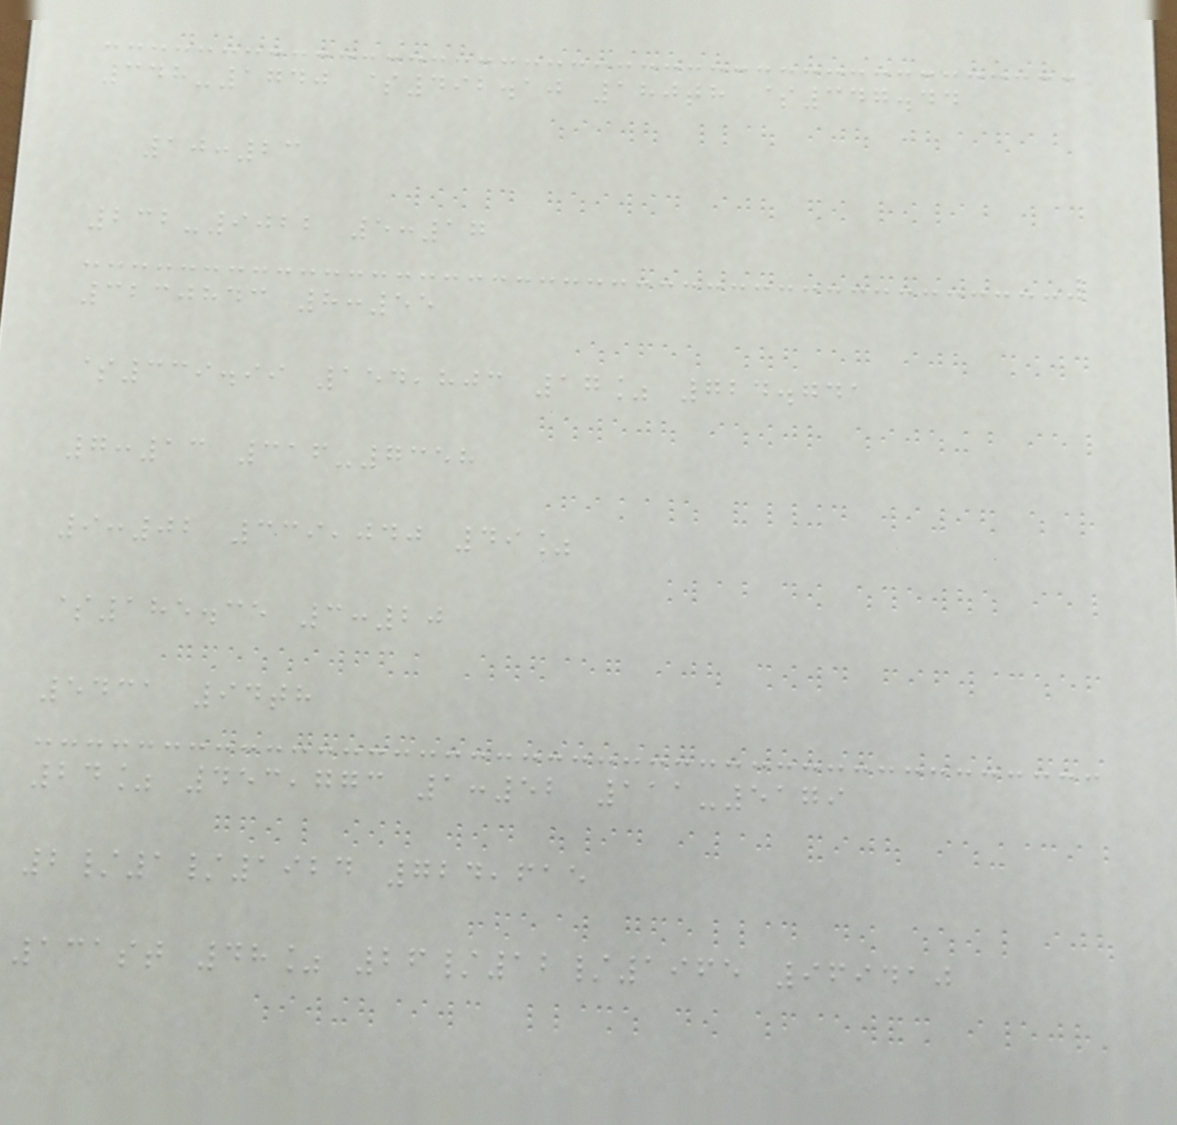348-1740 $492.10 180th $347.44
10:23
232-9022 5:17
3230843 8:55
$339.99 154,803 17% 724.741
7:13 316-7358
9:02 339,040 49%
$185.35 3:20
5431 94th
24% 453,773 1:52 111-5179
2/1/1924 724,615
131st 48% 26/12/1965 969410
